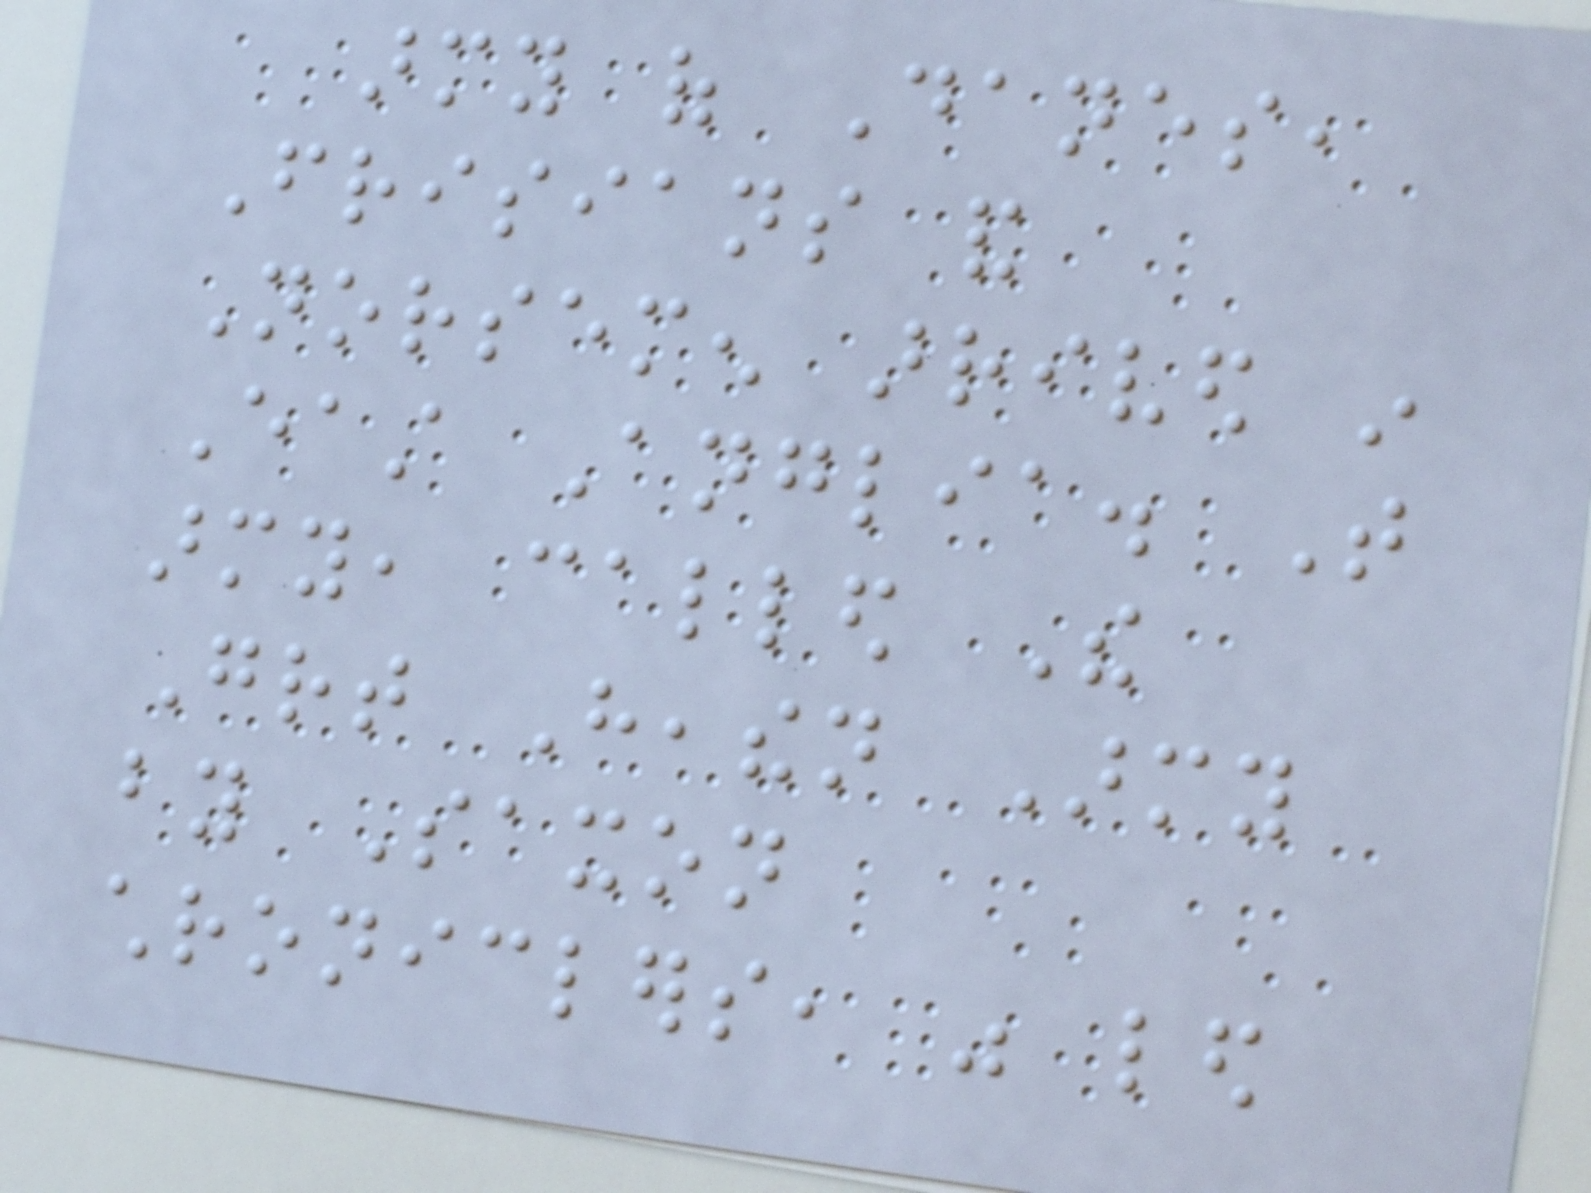army of Danes,
Frisians and
Norsemen arrived in
East Anglia. That
army, called The
Great Heathen Army
by Saxon
chroniclers, was led
